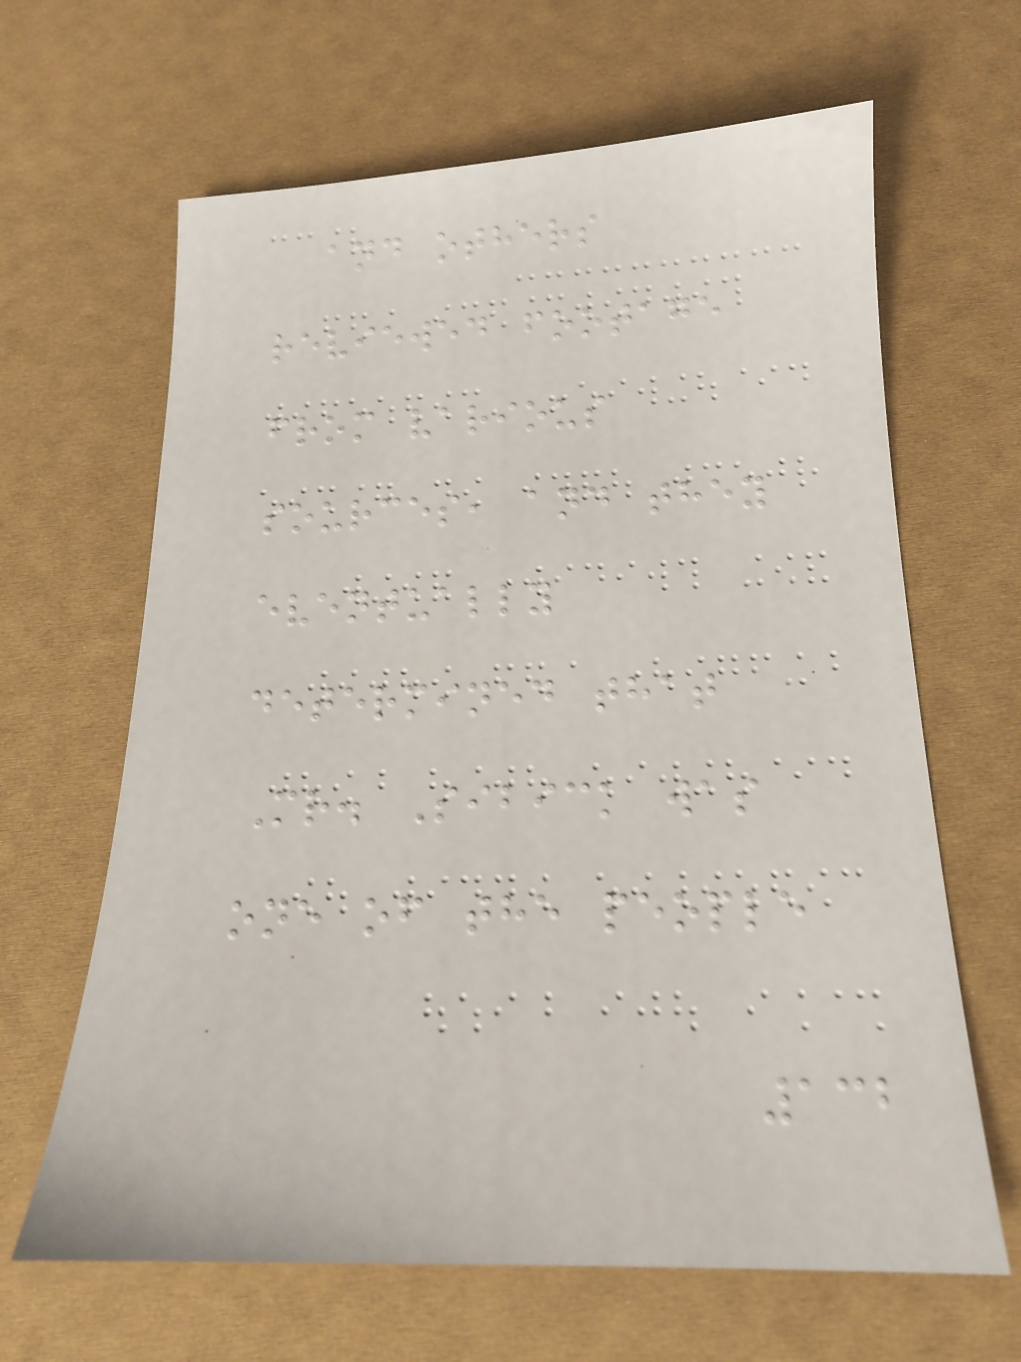and others
reviewed footage
from various
sources, and they
eventually
determined that
Mr. Sibick was
one of the people
132
